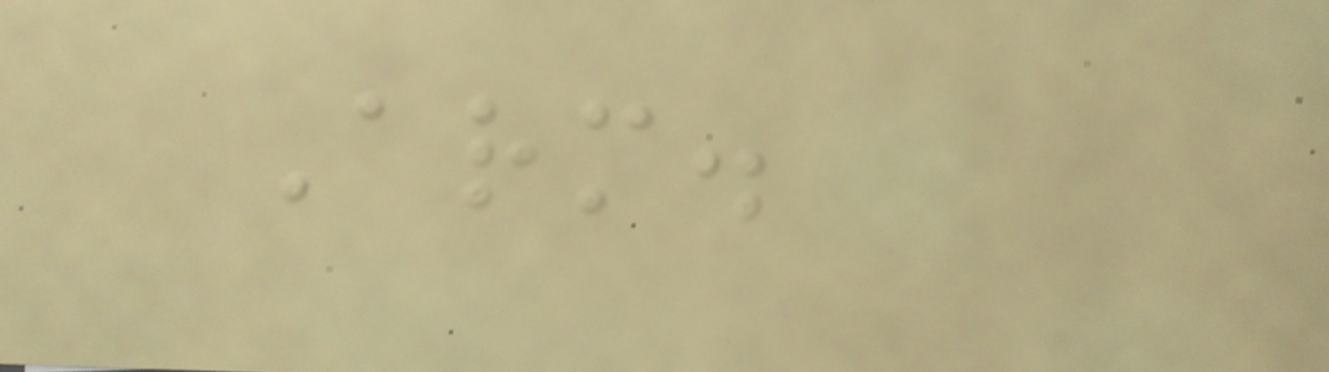Arm.
